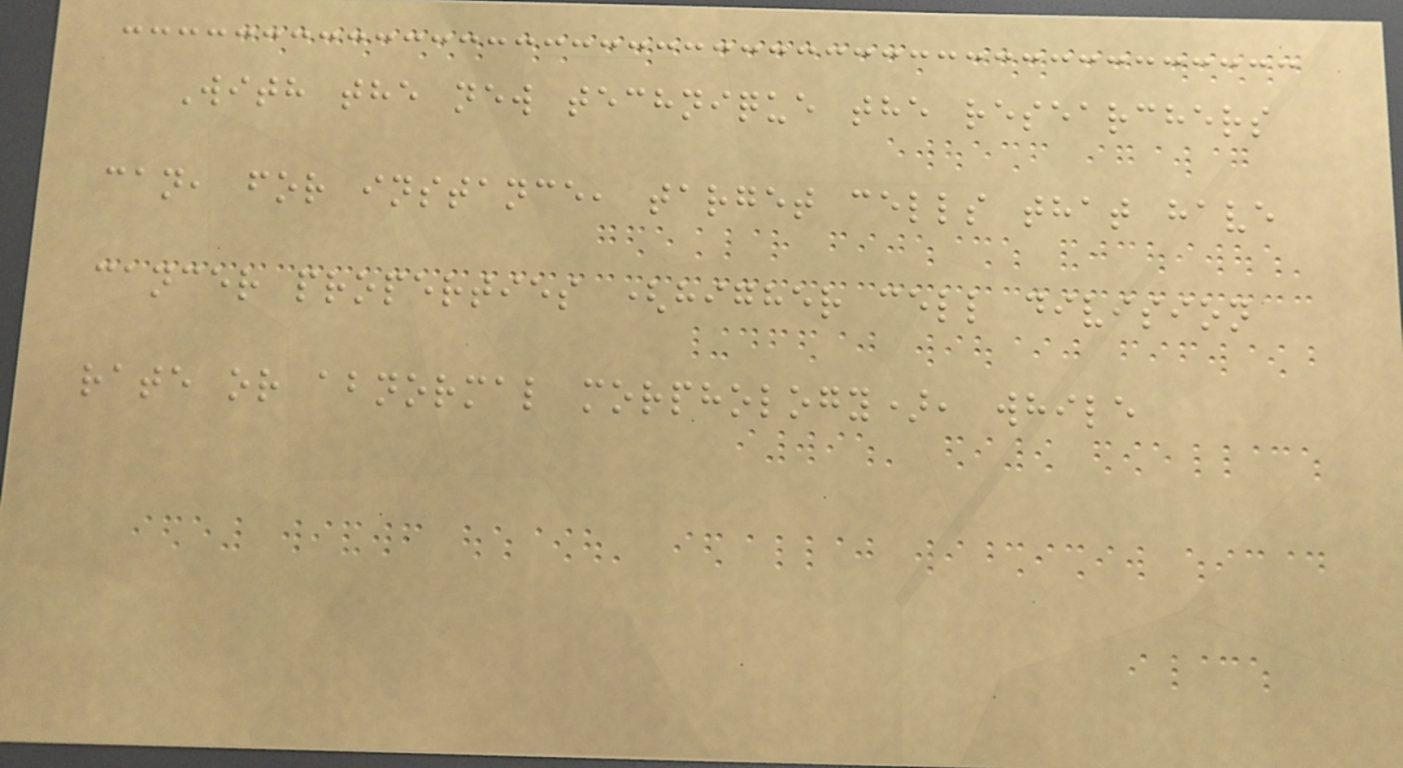With the new technique the researchers
can, for instance, target cells that have
cancer properties (higher cell division
rate or abnormal morphology), while
